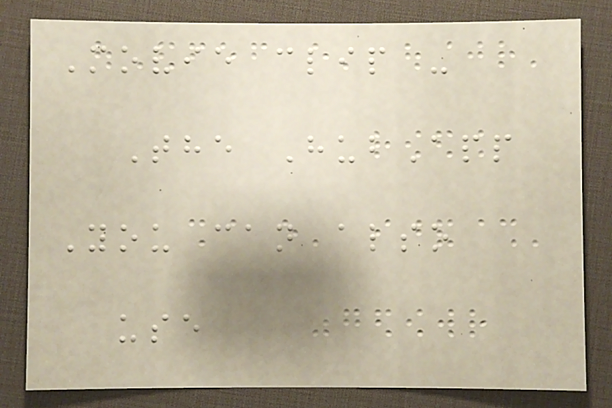Movie clip -
The HubApp
You can also
use
